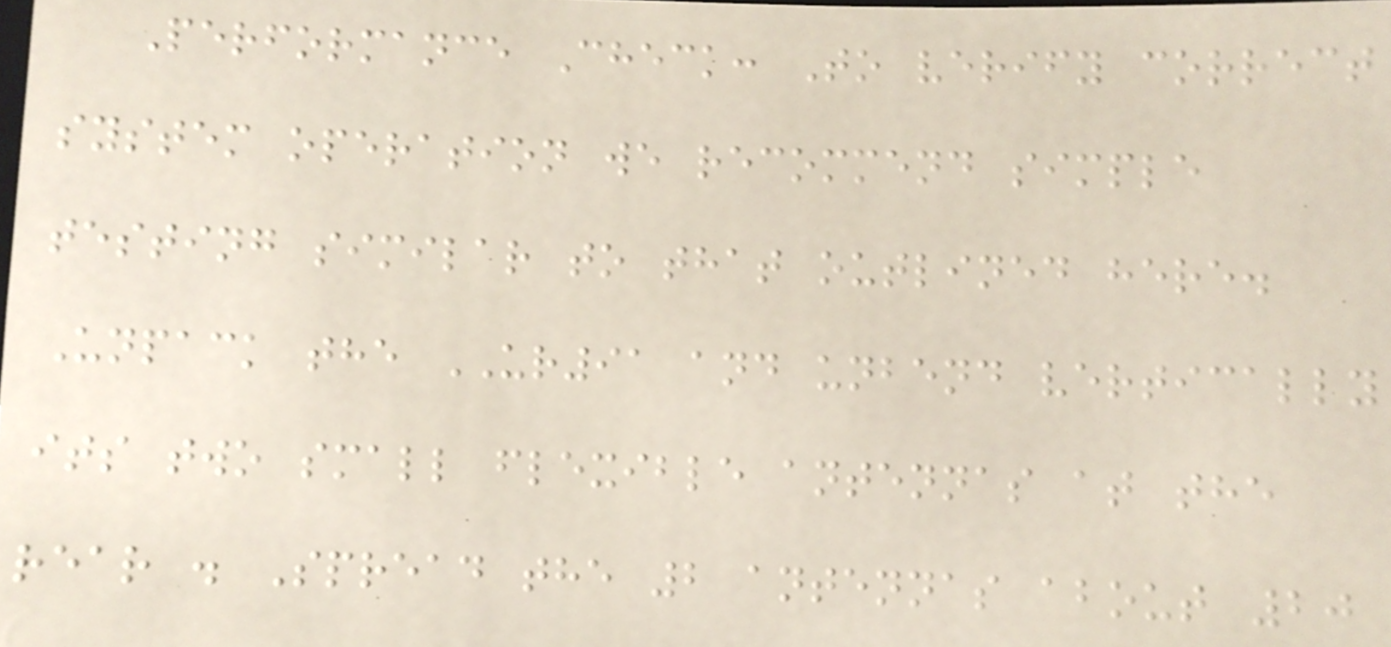Performance Check: To verify correct
system operation we recommend simple
testing similar to that outlined here.
Unpack the UR91 and unbend vertically
its two small flexible antennas at the
rear . Spread the 2 antennas about 20
